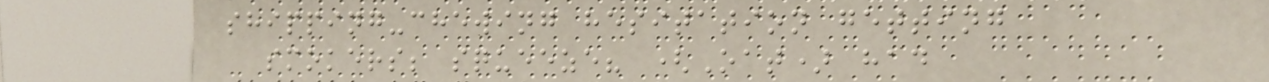shipping-chewing hesitation getting
smokers; squeeze? (Oat) had
